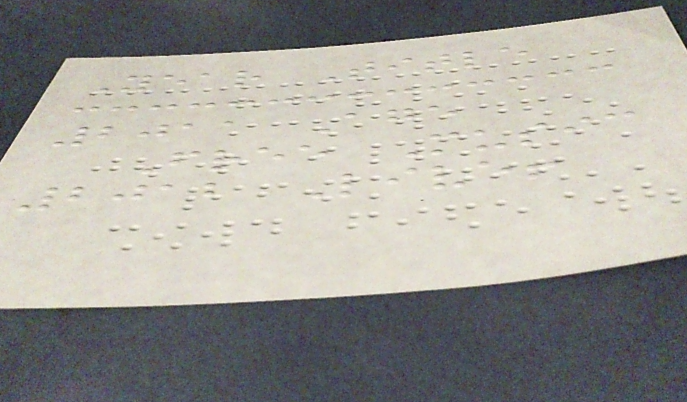Year Title
2011 Age
Free Music
2012 Live!
